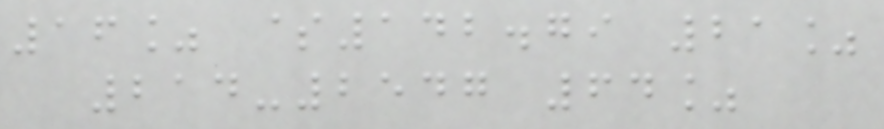16% $142.79 21%
214-2547 64%
